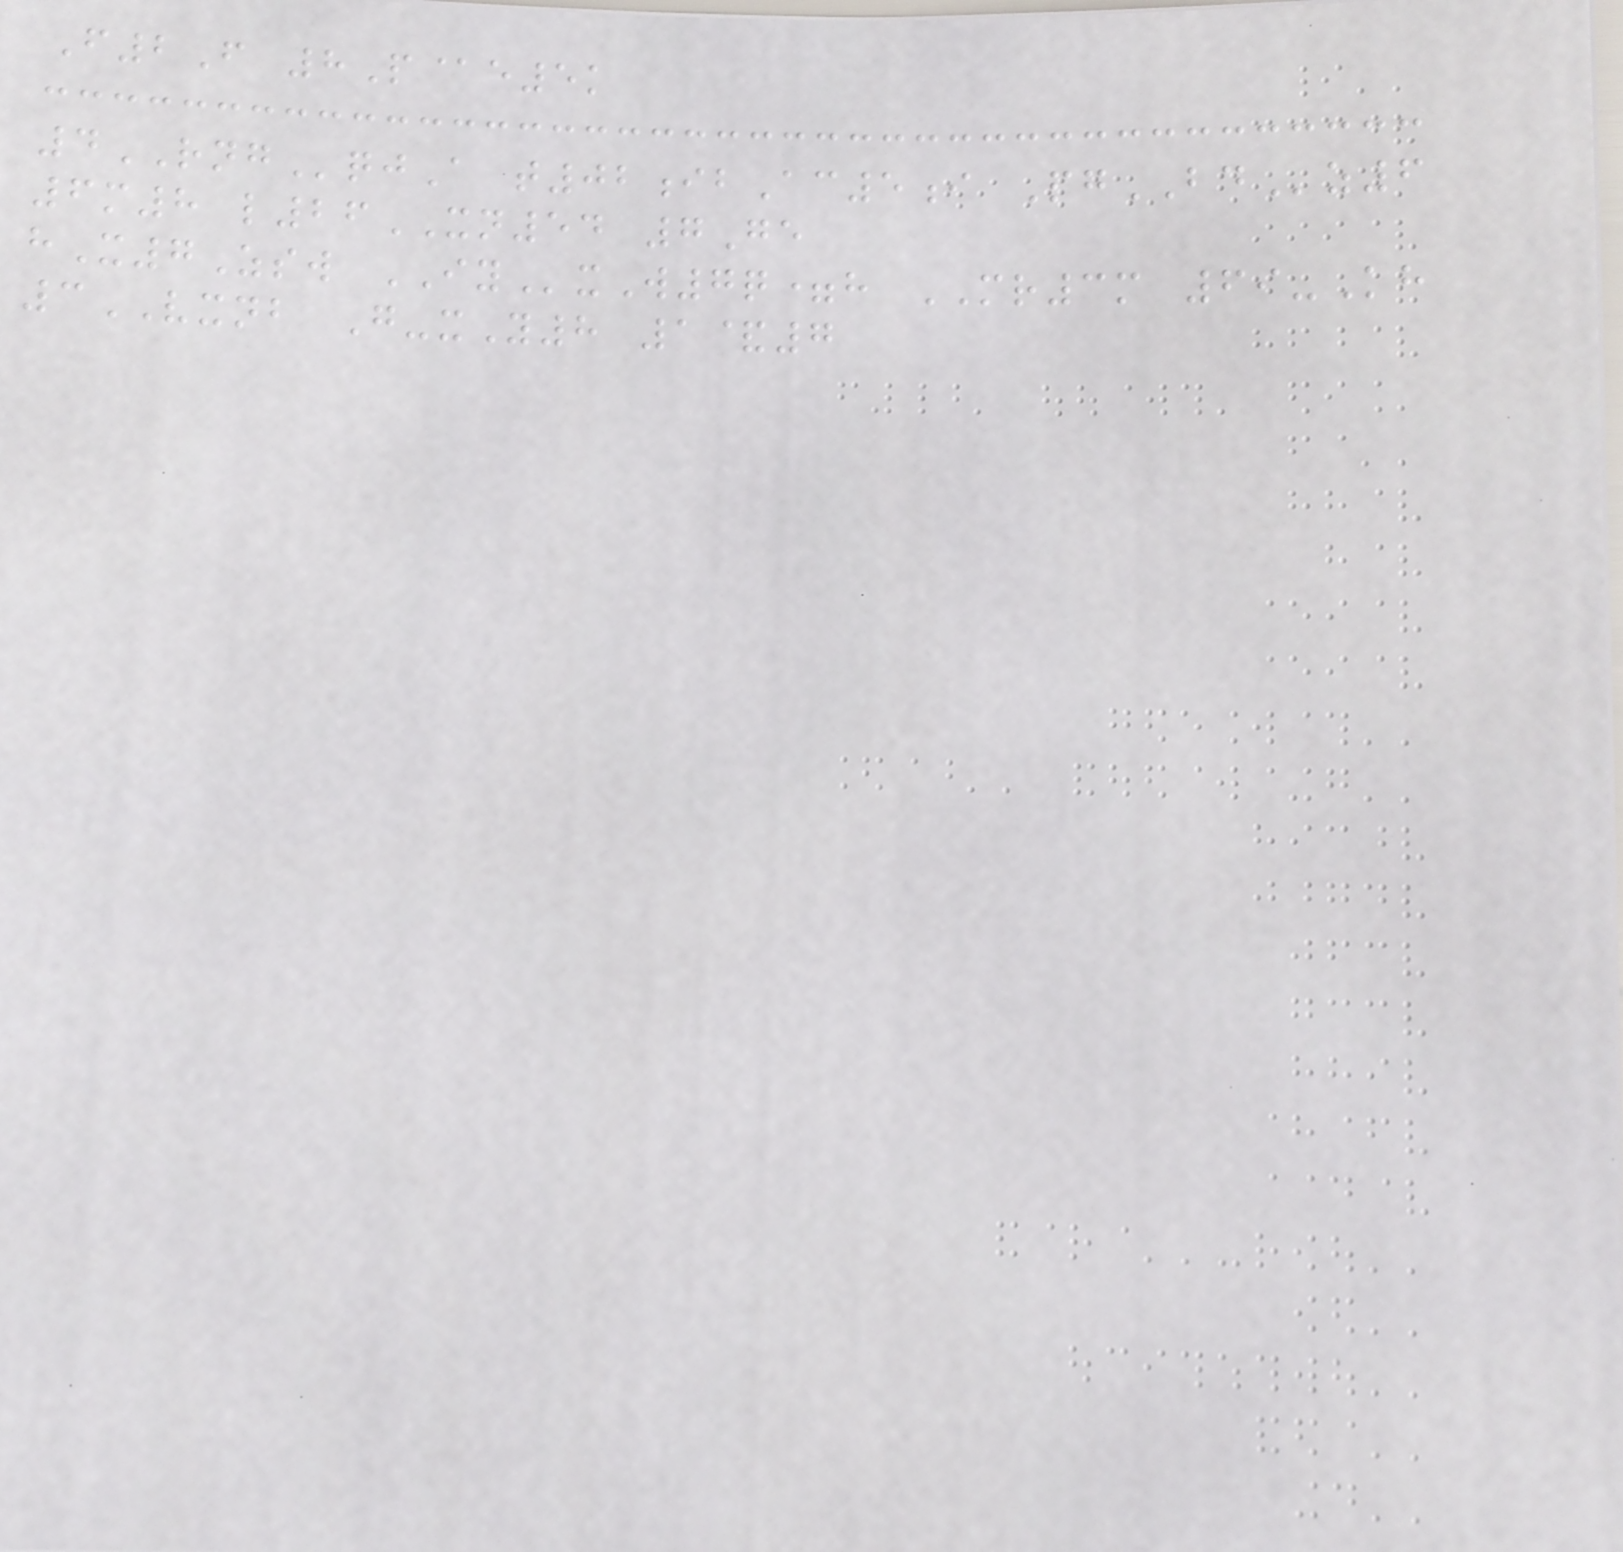F2F 8P@e5k
4RNGqjA t02ibAc5i PgBDz6
6m8 l26XN54 7Ge
hX7Zsw IYxW7q=h MR3m 69-Kh
3VXNB G-xY8 1&7
